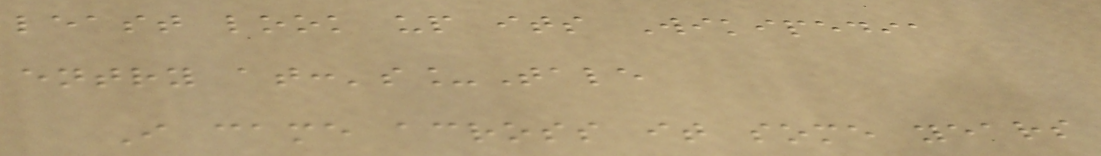least look up its Wikipedia
entry at:'s_Tale
I came across it some years
